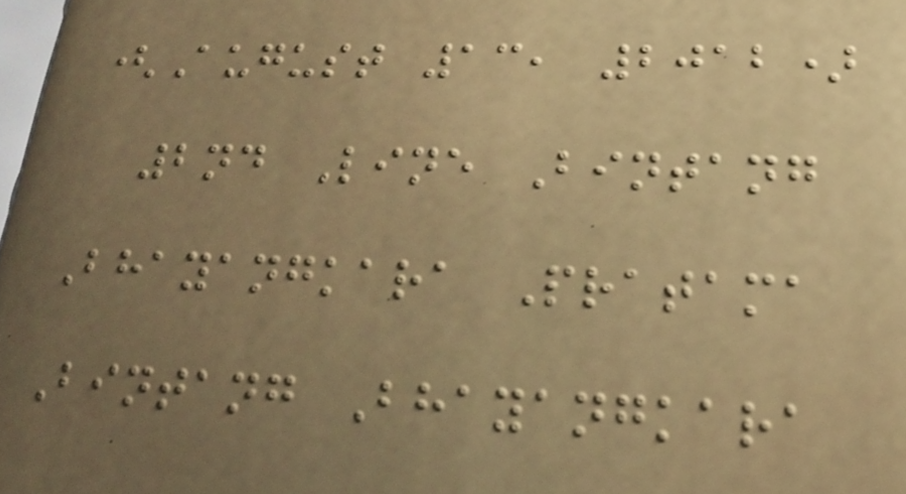(August 13, 2012)
2nd Line Bintang
Bhayangkara Pratama
Bintang Bhayangkara
